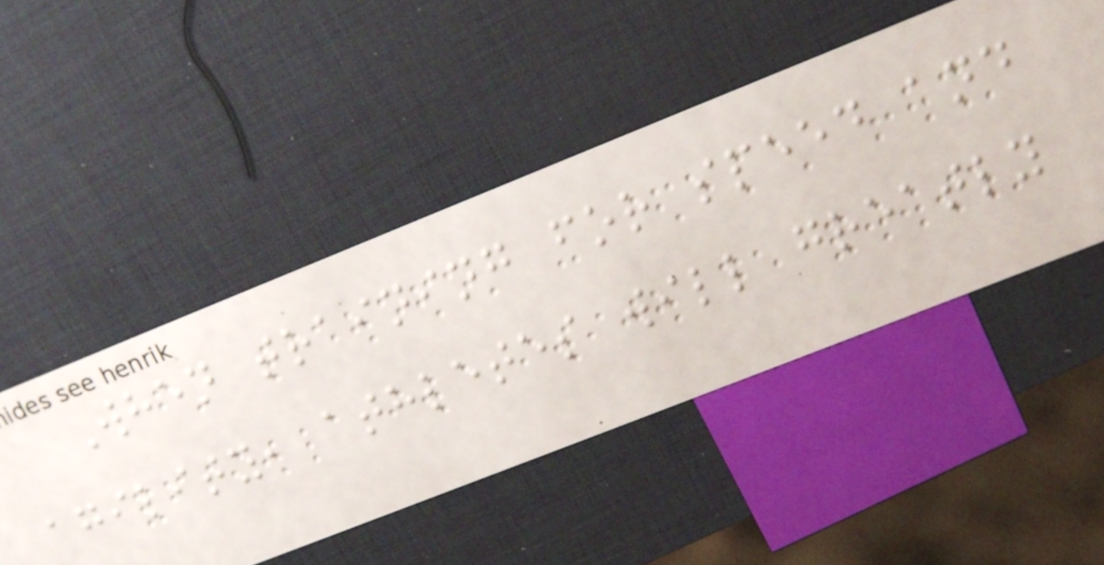When training for speed and
agility, athletes will greatly
